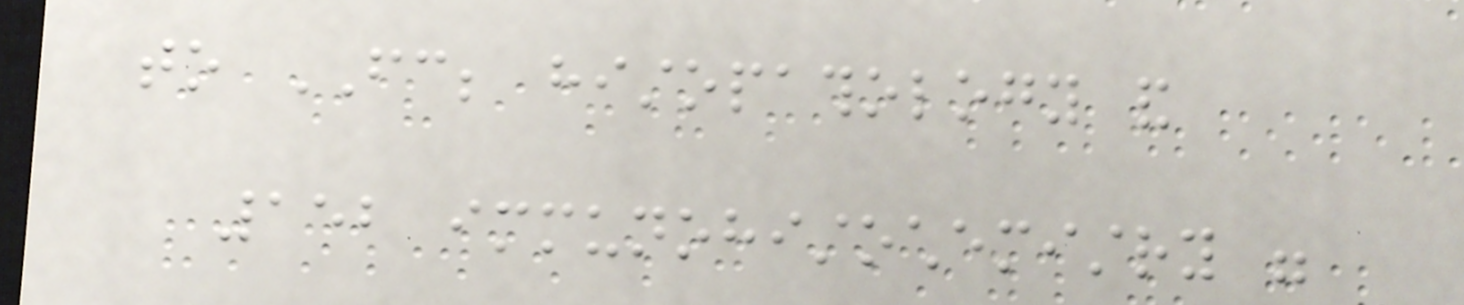to FC; histopathology and
152 immunohistochemistry were
